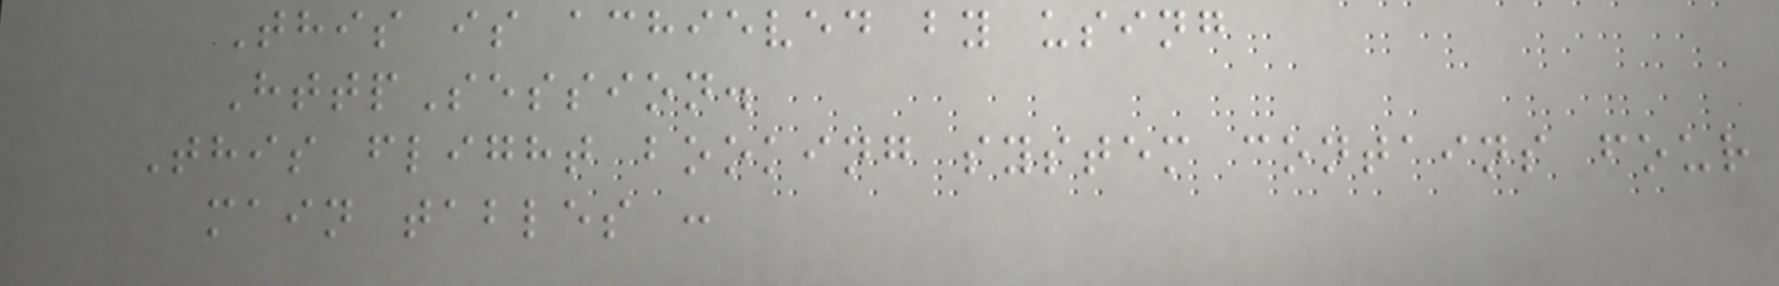This is achieved by using
HttpSession.
This flight booking system contains four
main tables :
